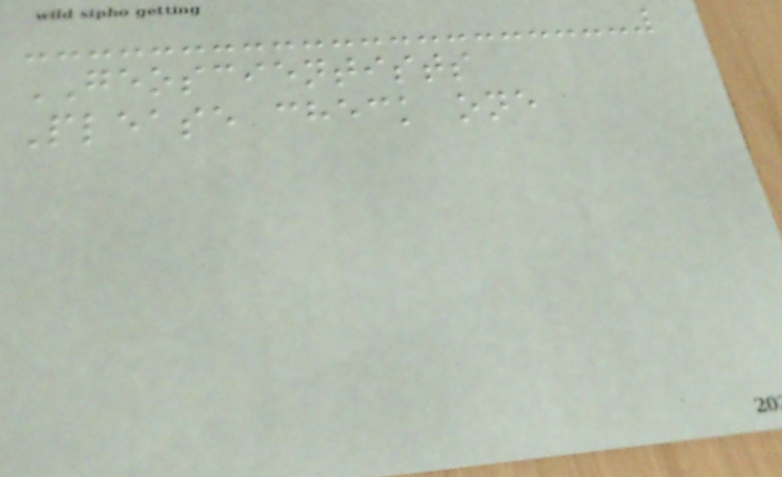GEOSCIENTISTS
Please check one
